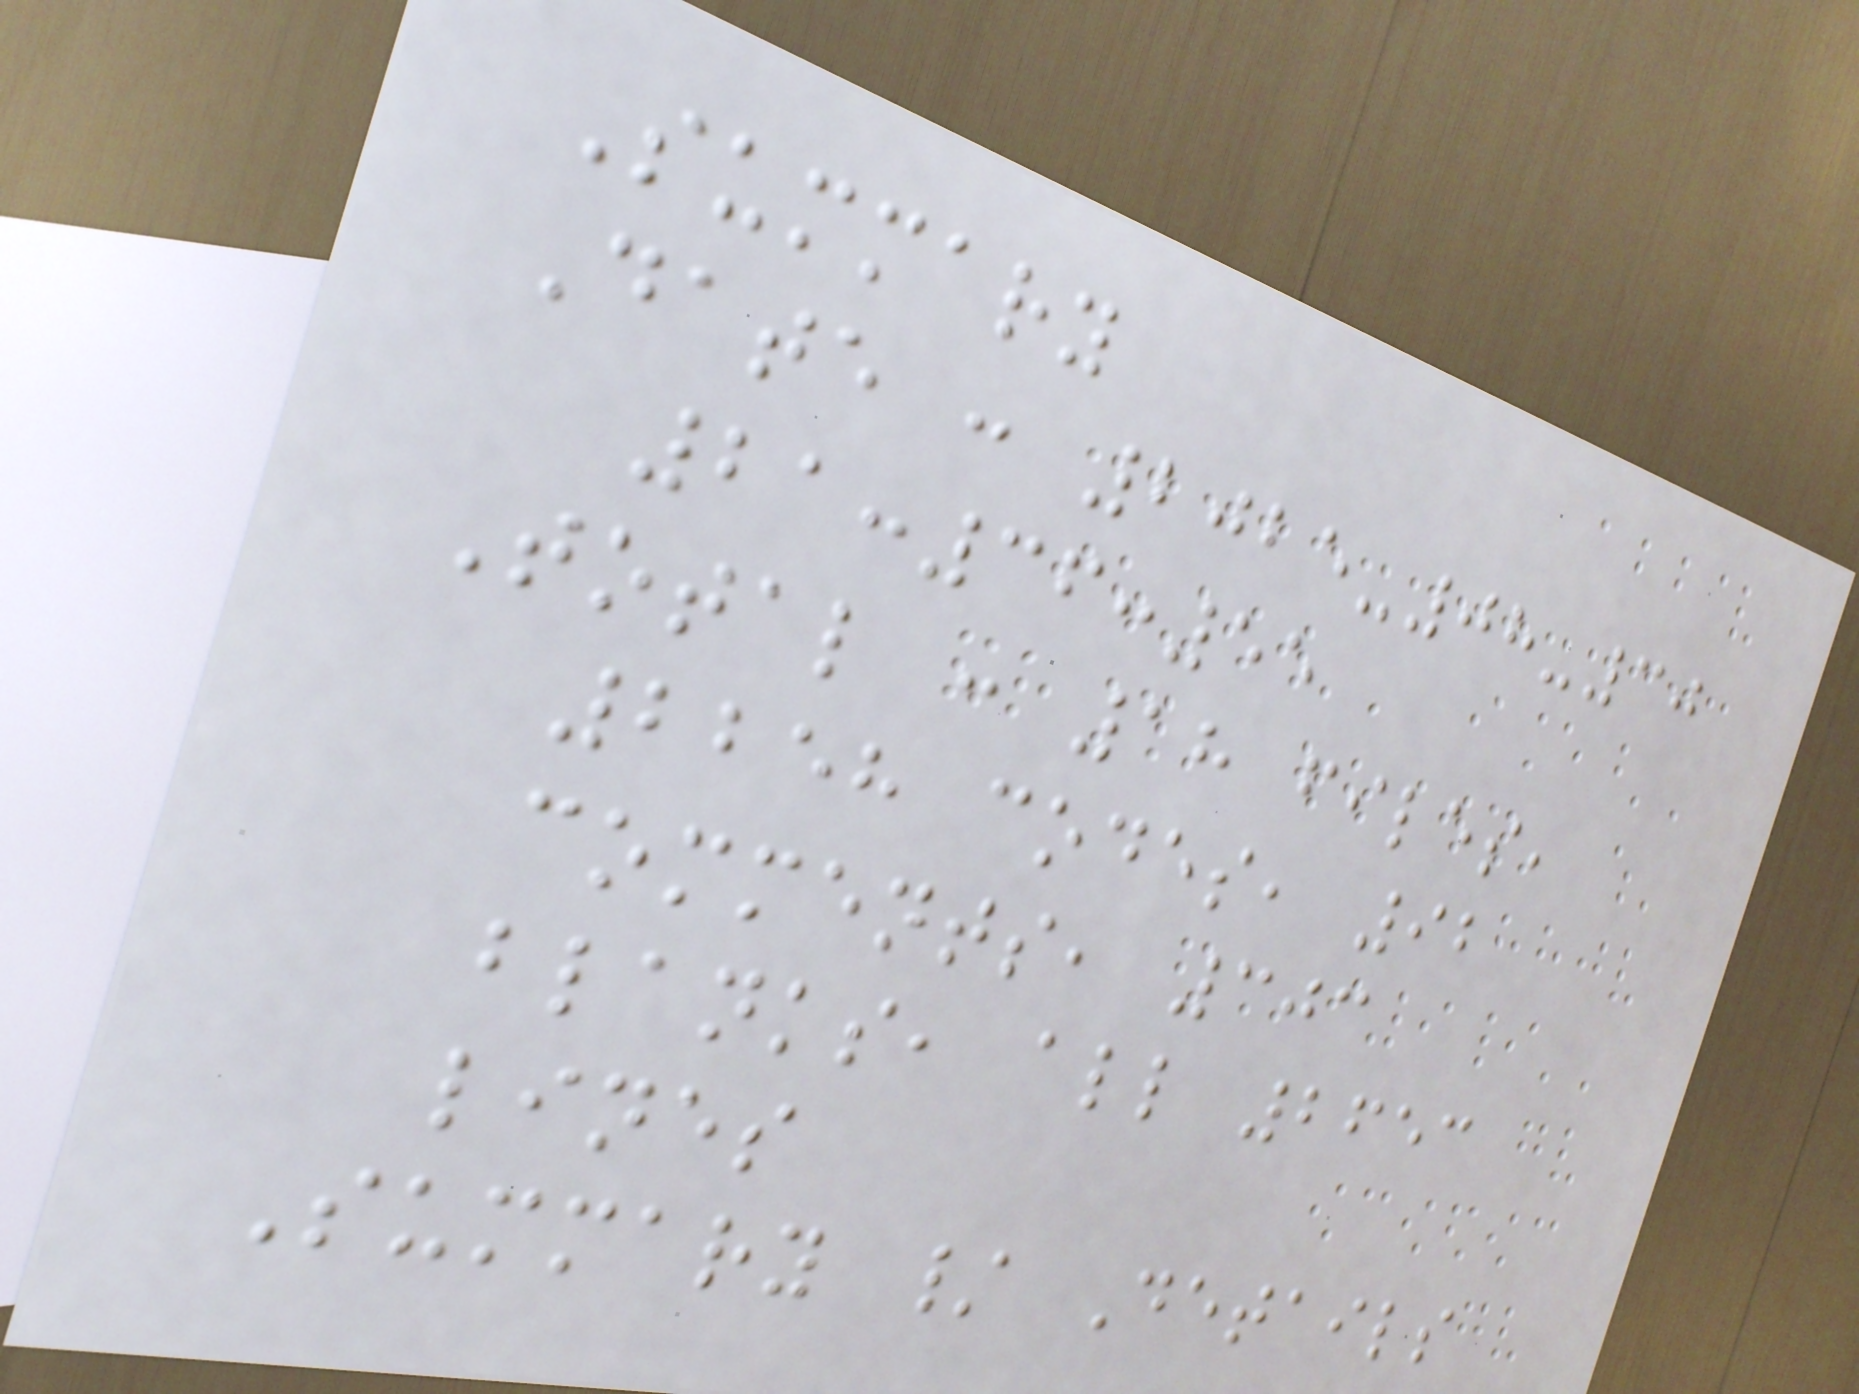Summary
Date : 2025-08-30
21:36:55
Total : 18 files,
2258 codes, 92
comments, 303
blanks, all 2653
lines
Summary / Details
